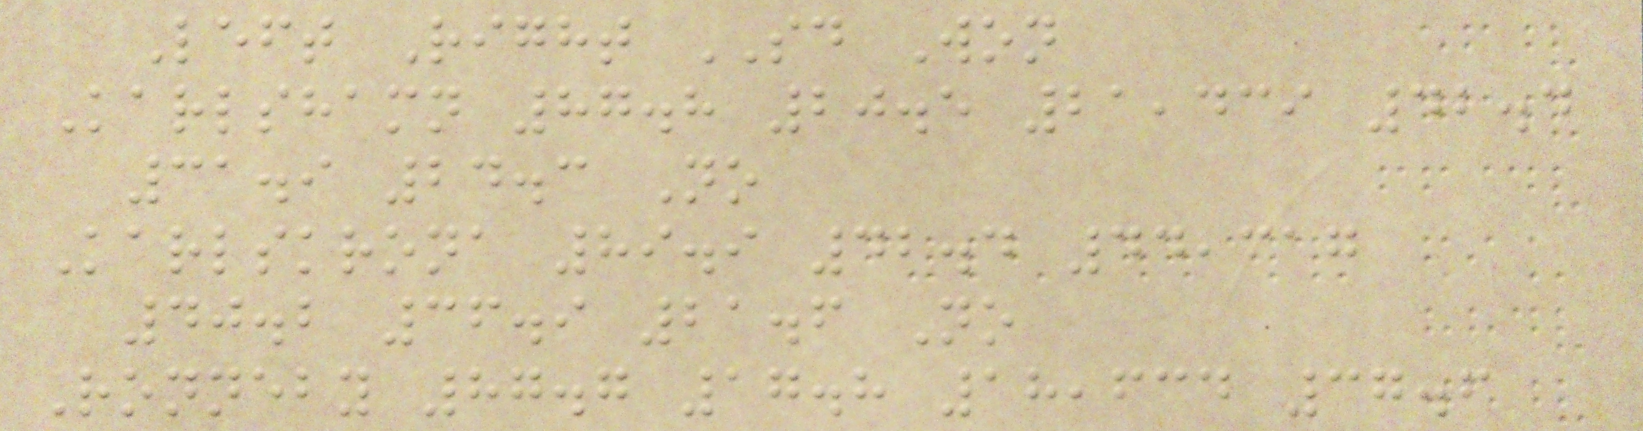Left Right SD Won
Karlshamn 87.8 20.5 21,439 42.4
31.9 24.3 No
Karlskrona 89.9 42.4 44,317
40.2 36.9 21.6 No
Ronneby 87.7 17.8 18,634 37.6
